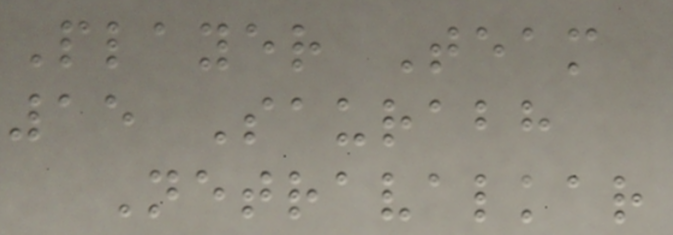Player Team
15 Saurabh
Netravalkar
